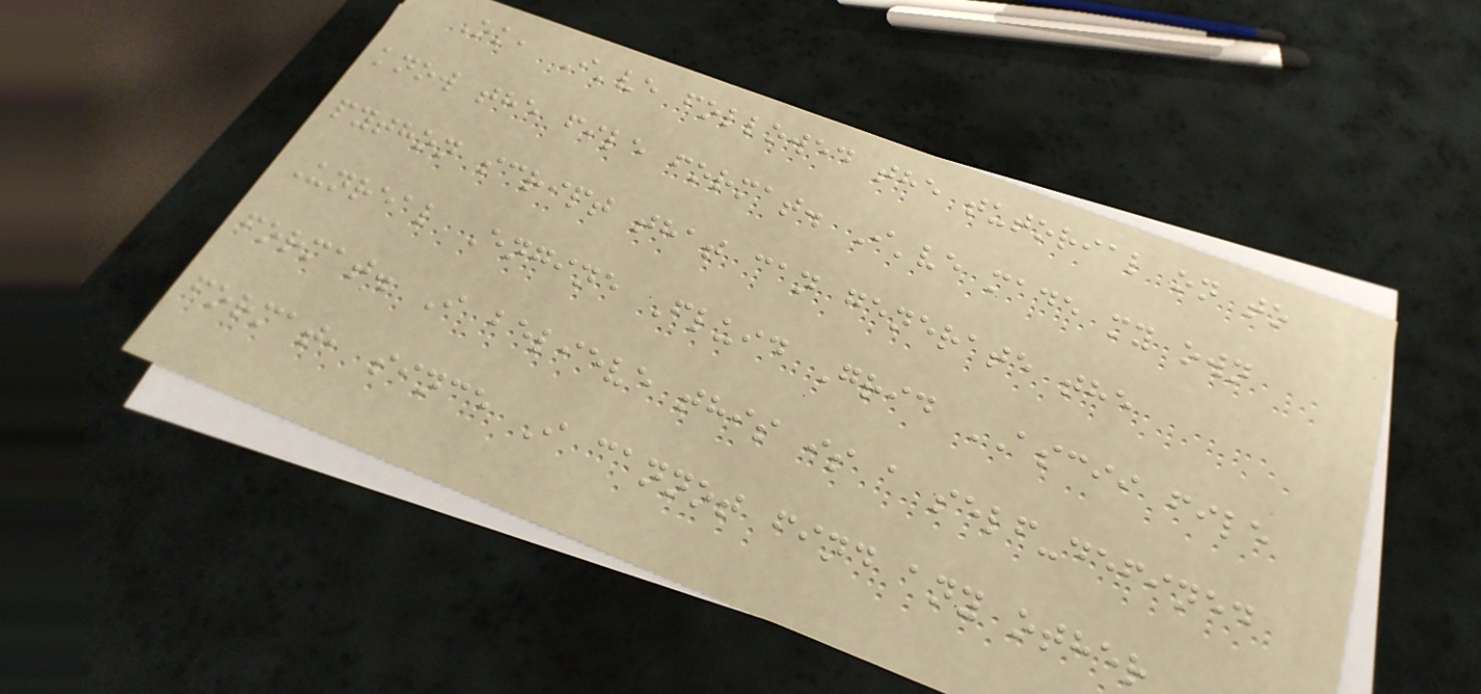Ok, I've followed the tutorial on to
know the file format. I've made my own
python script that can generate the
Unreal Engine Fluid Grid ASCII file
format. I believe this is a self-defined
format, since I cannot find any other
